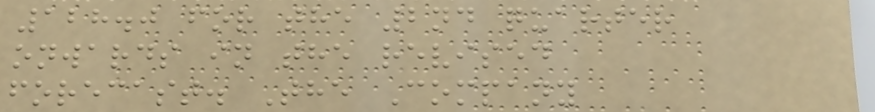128.0 for the 2nd quarter
onwards in the revised
forecast. The Company
